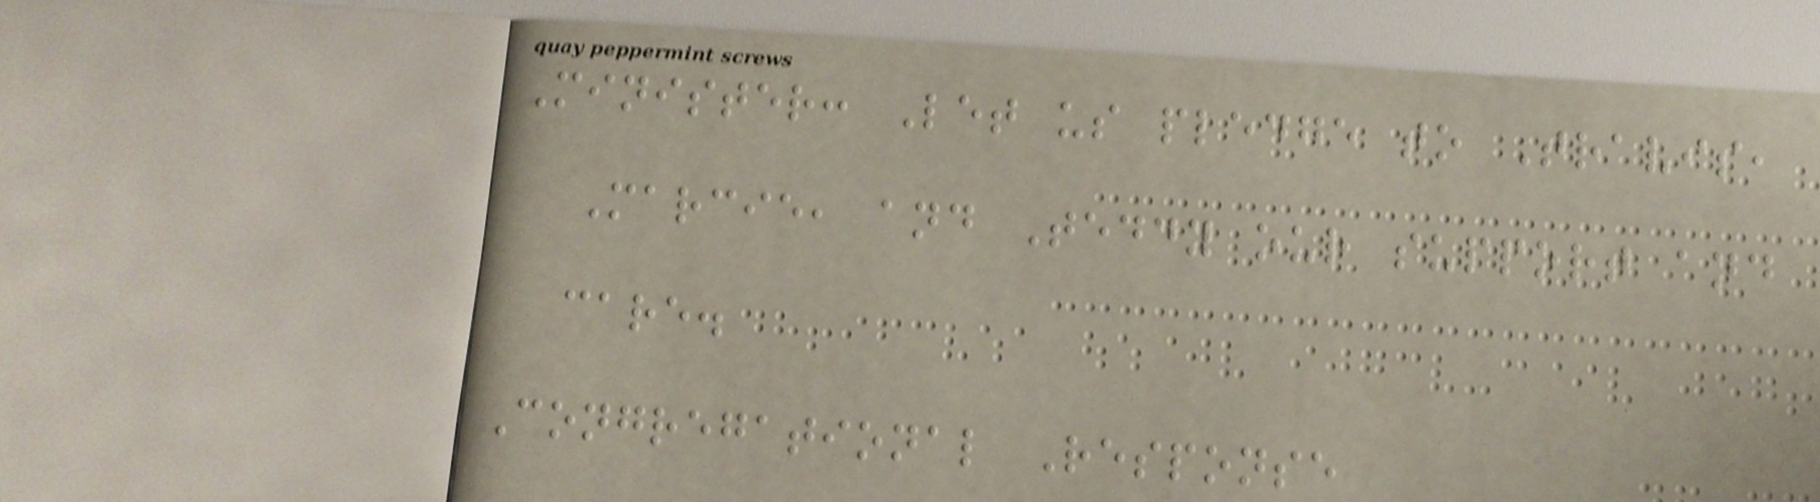Minister: Let us pledge to Travis,
Marcie, and Teddy our support and
care.
Congregational Response
